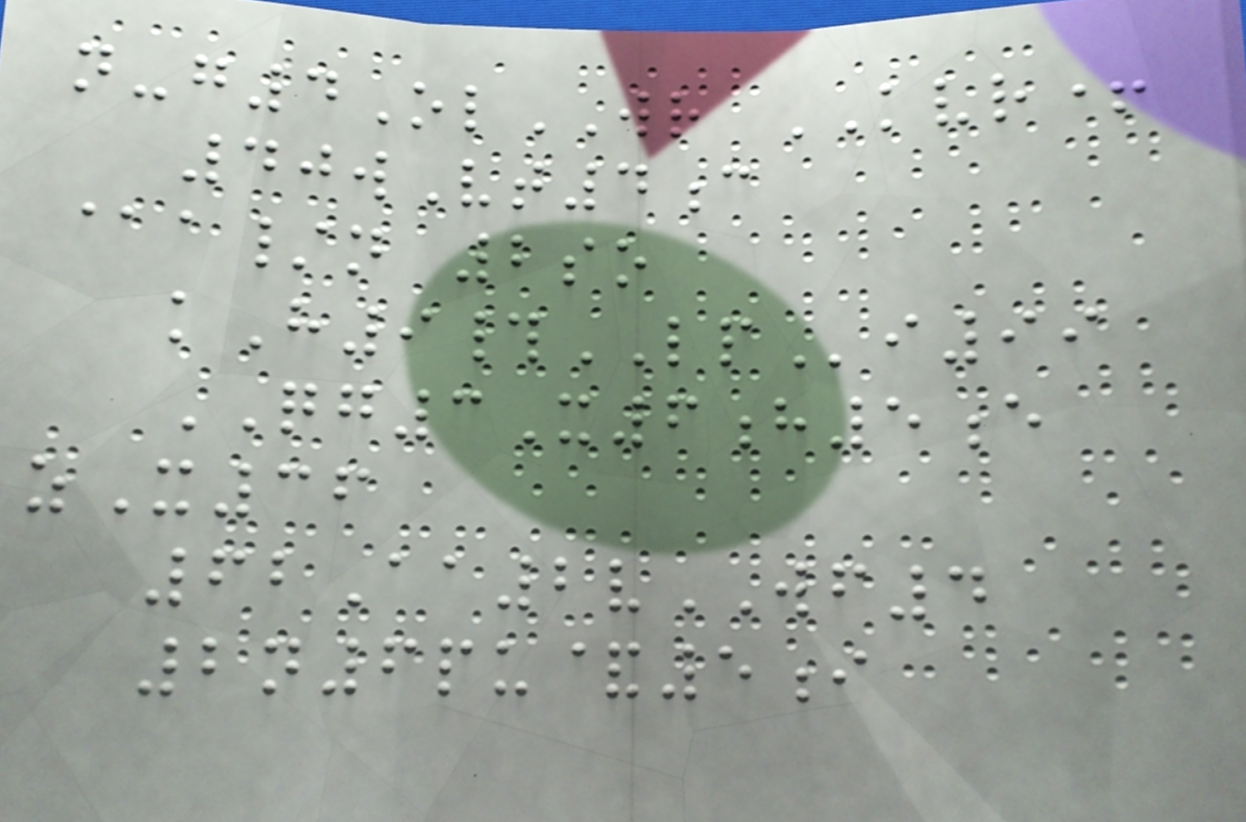n-g4OlWR KVR+
40wVt4c
@a/n 2so
kH9#LPi99
QG3X6h5e
zX36
62Aa2vWF4
2n6pu&5i
